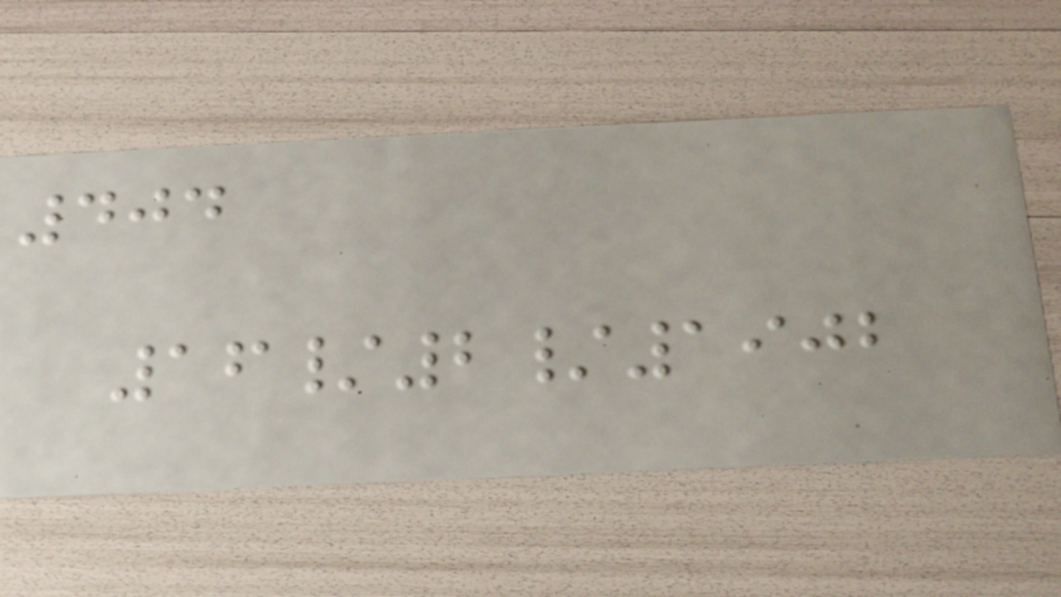404
16/2/1902
